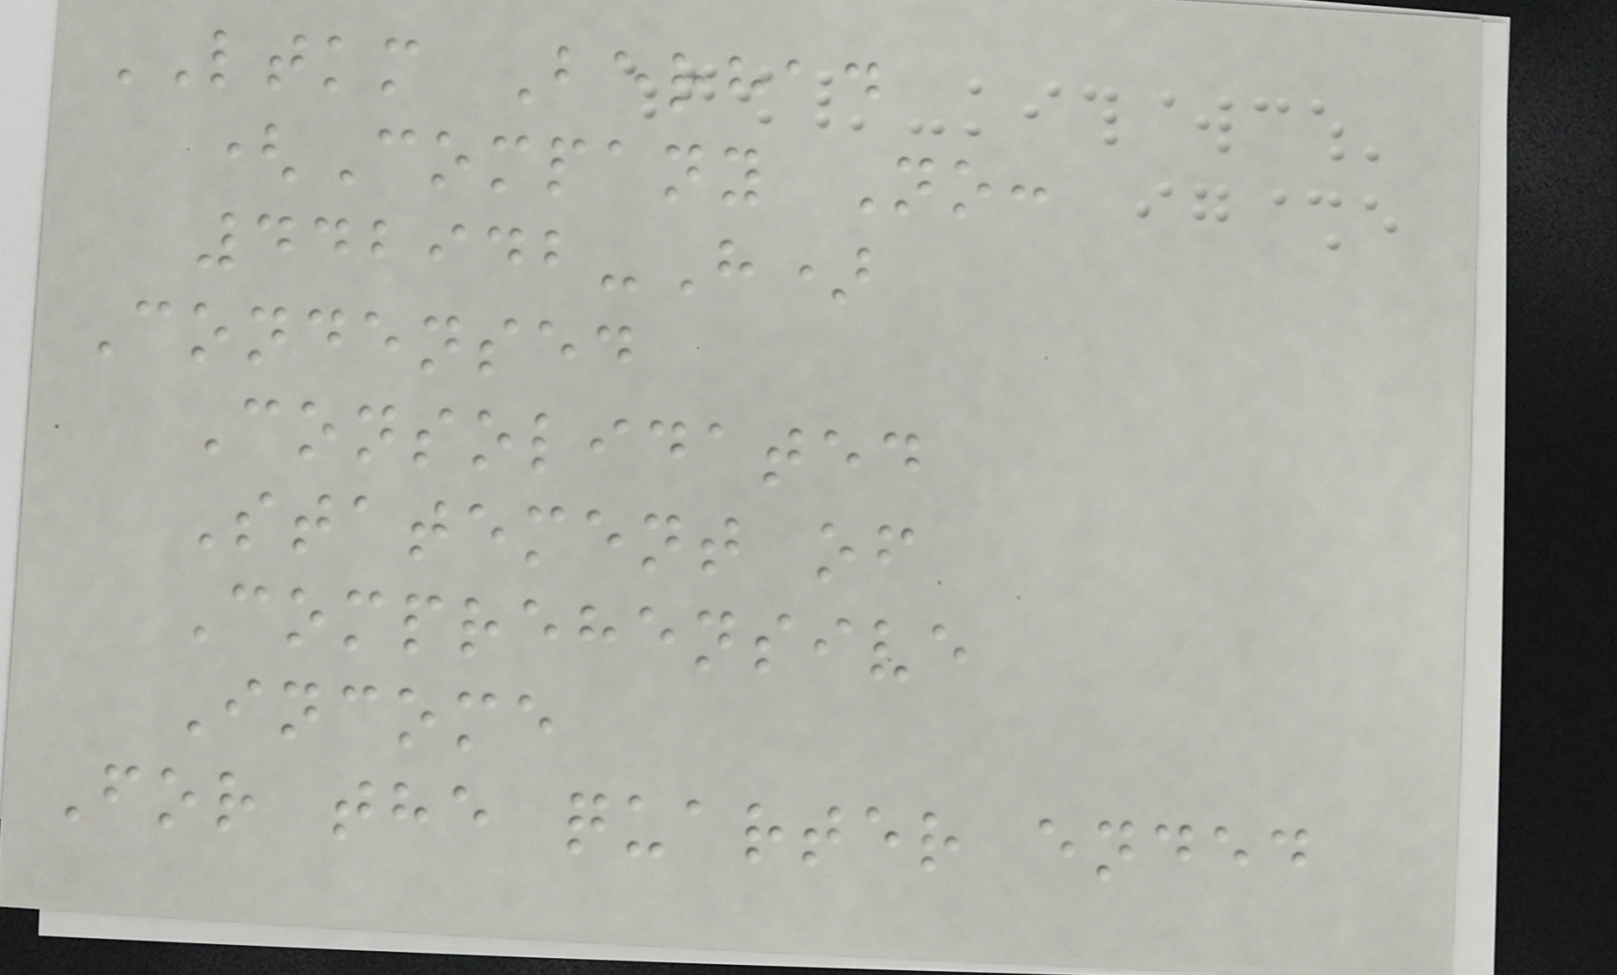LTKM Berhad
(Company No:
442942-H)
Condensed
Consolidated
Statement of
Comprehensive
Income
For the quarter ended
